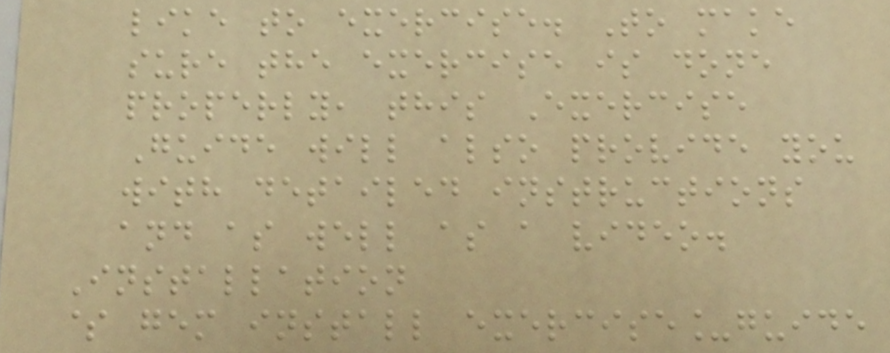like to exercise. To make
sure the exercise is done
properly, this Exercise
Guide will also provide you
with detailed instructions
and as well as a video.
Installation
$ gem install exercise_guide
